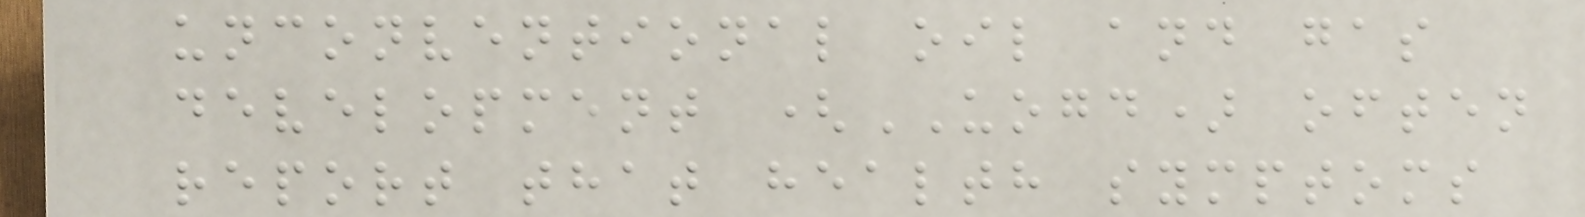unconventional oil and gas
development (UOGD) often
report that health symptoms
